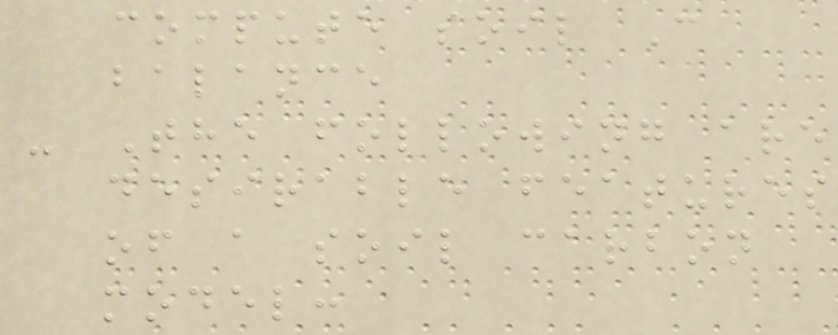compute soil C
balance
- The following are
desirable features
of a soil carbon
model:
